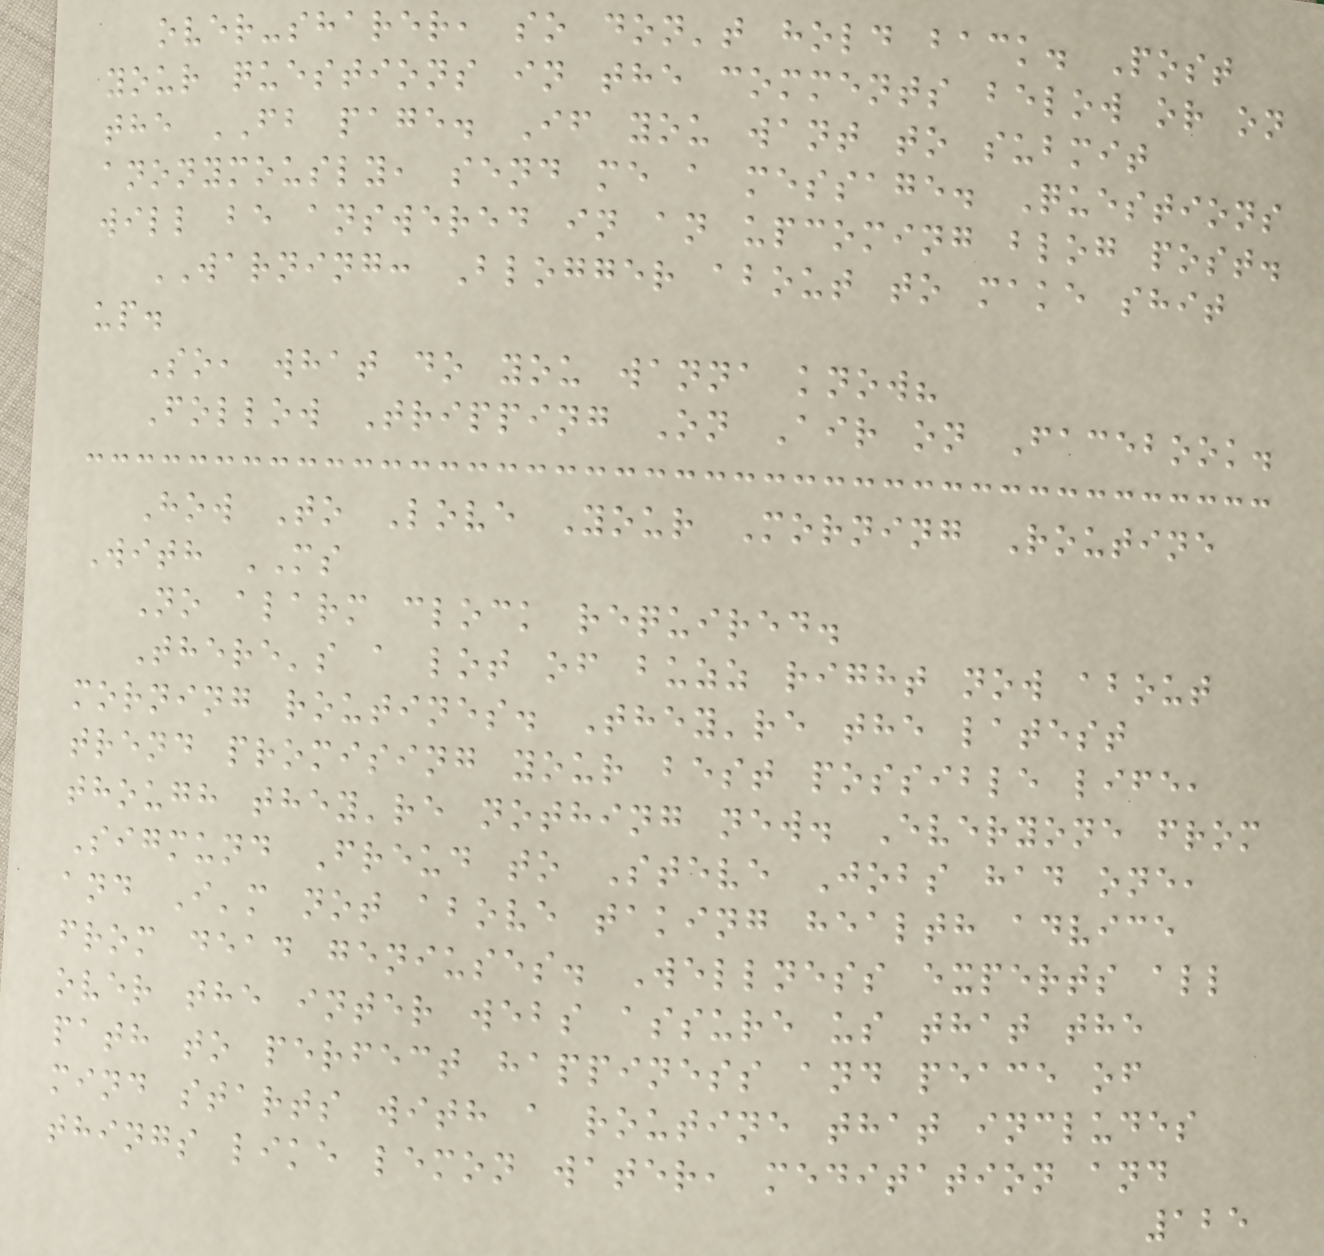over-sharer, so don't hold back. Post
your questions in the comments below or on
the FB page. If you want to submit
anonymously, send me a message. Questions
will be answered in an upcoming blog post.
WARNING: Blogger about to make shit
up.
So, what do you wanna know?
Follow Tripping On Air on Facebook.
How To Love Your Morning Routine
With MS
No alarm clock required.
There's a lot of buzz right now about
morning routines. They're the latest
trend promising your best possible life,
though they're nothing new. Everyone from
Sigmund Freud to Steve Jobs had one,
and I'm not above taking health advice
from dead geniuses. Wellness experts all
over the inter webs assure us that the
path to perfect happiness and peace of
mind starts with a routine that includes
things like lemon water, meditation and
125
